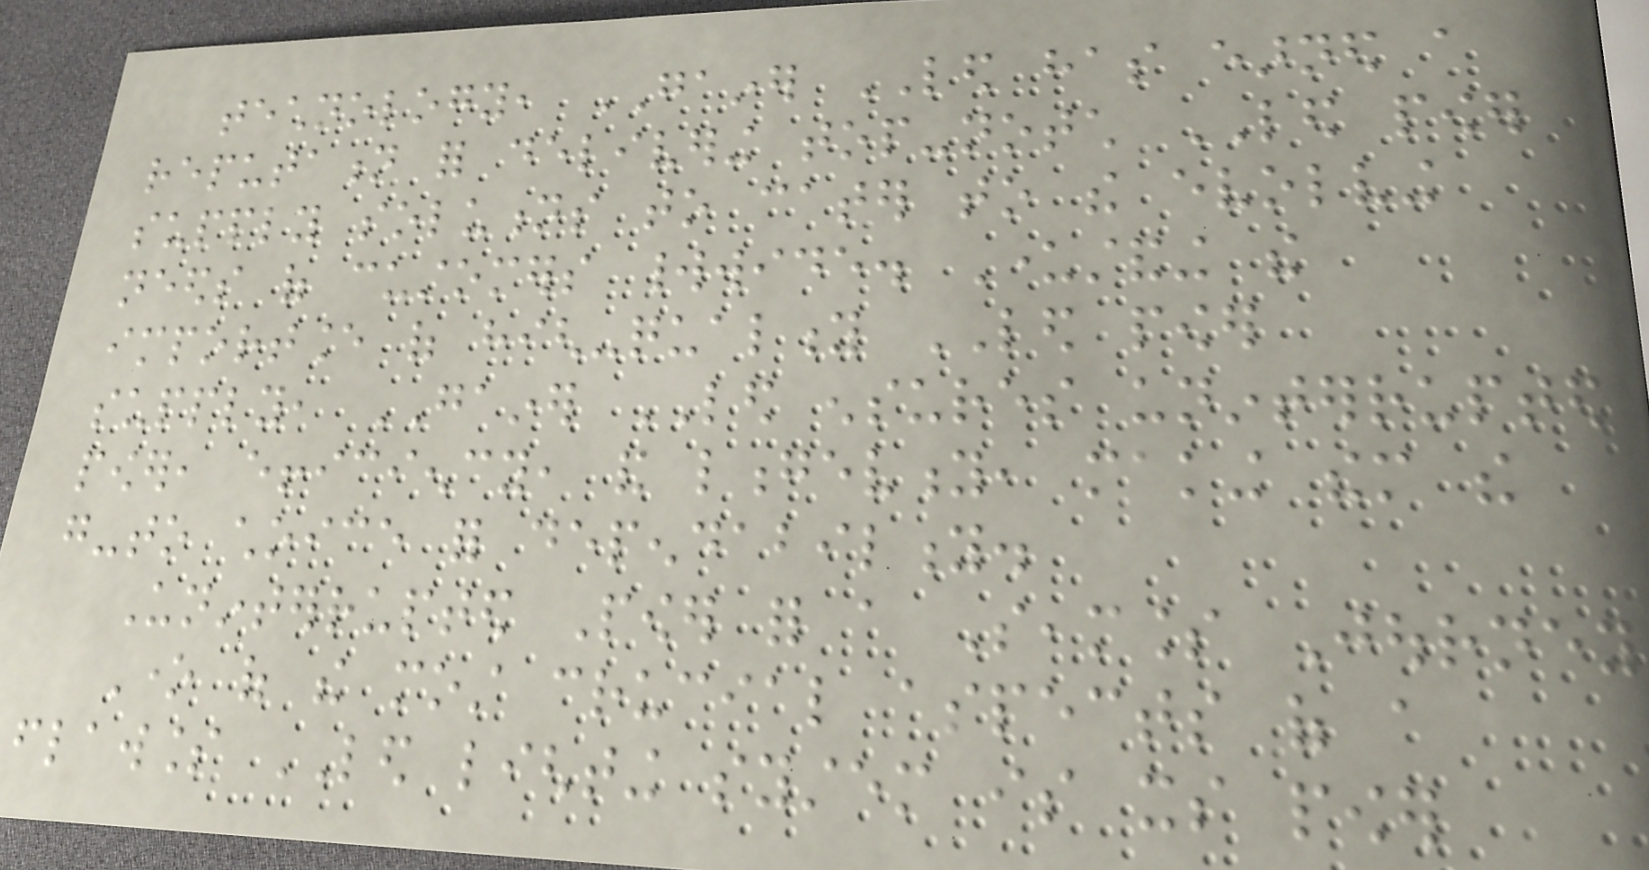technology, GAINER LED has earned a
reputation for delivering top-notch LED power
supply solutions to cater to the evolving
needs of customers worldwide. Understanding the
importance of high-quality LED power
supply, GAINER LED ensures uninterrupted
power, efficiency, and longevity, making them the
go-to choice for dependability.
Uninterrupted Power for a Seamless Journey
One of the most crucial aspects of a
flawless LED lighting system is its power
